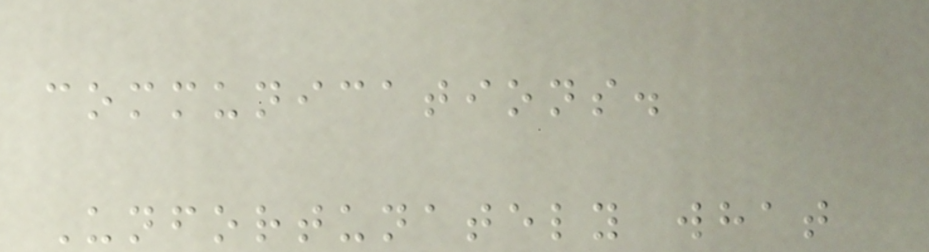communications.
Unfortunately what
